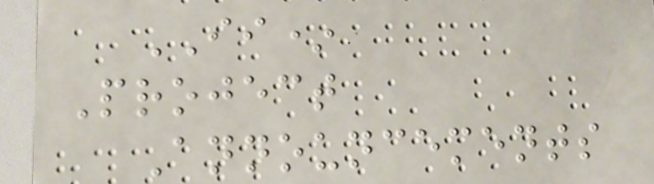II*
Project
Announcements
